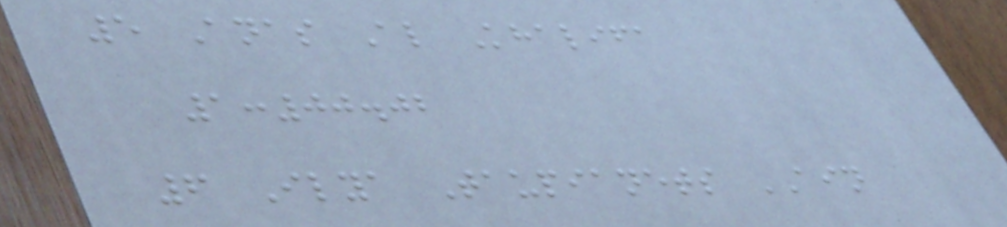5 Anas Al Khalifa
1:00.02
6 Ilya Taupianets AIN
